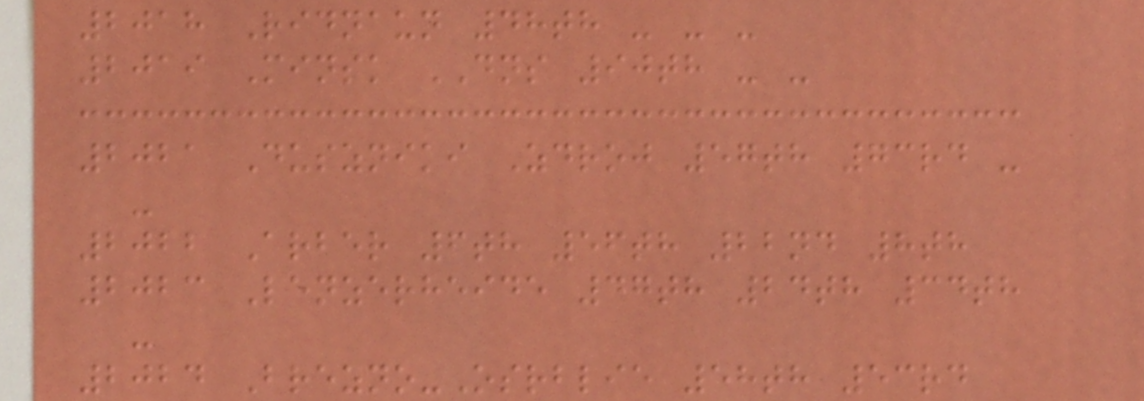2018 Ridnaun 48th - - -
2019 Minsk DNS 90th - -
2021 Duszniki Zdroj 57th 73rd -
-
2022 Arber 6th 56th 22nd 8th
2023 Lenzerheide 47th 24th 34th
-
2024 Brezno-Osrblie 58th 53rd
